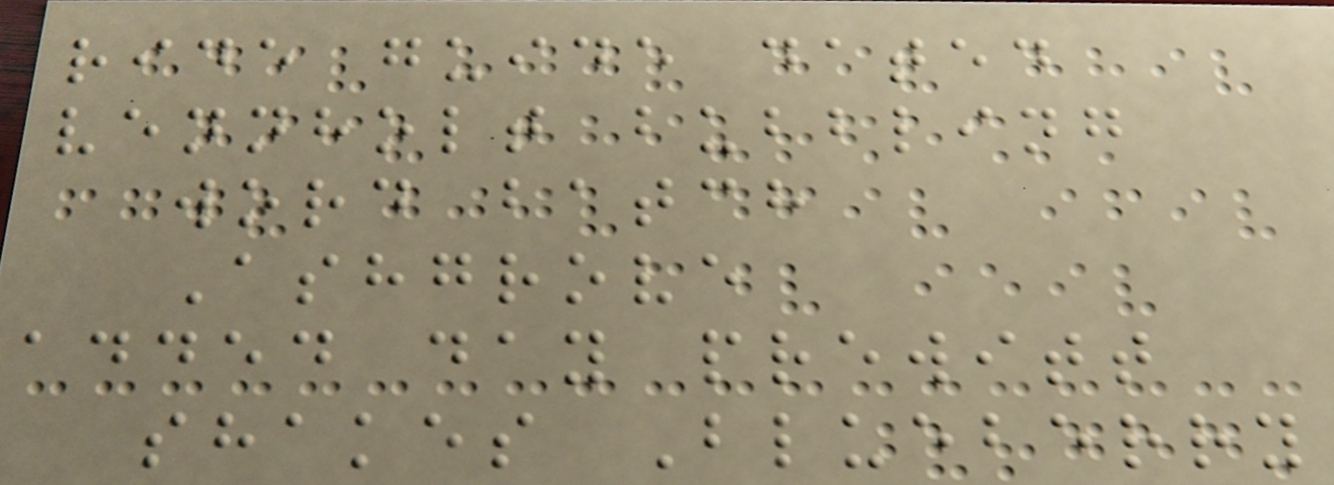ride guide dated
vennholt bubbling
word batch
Ashgrove
added day prewitt
shakes Blueberry
